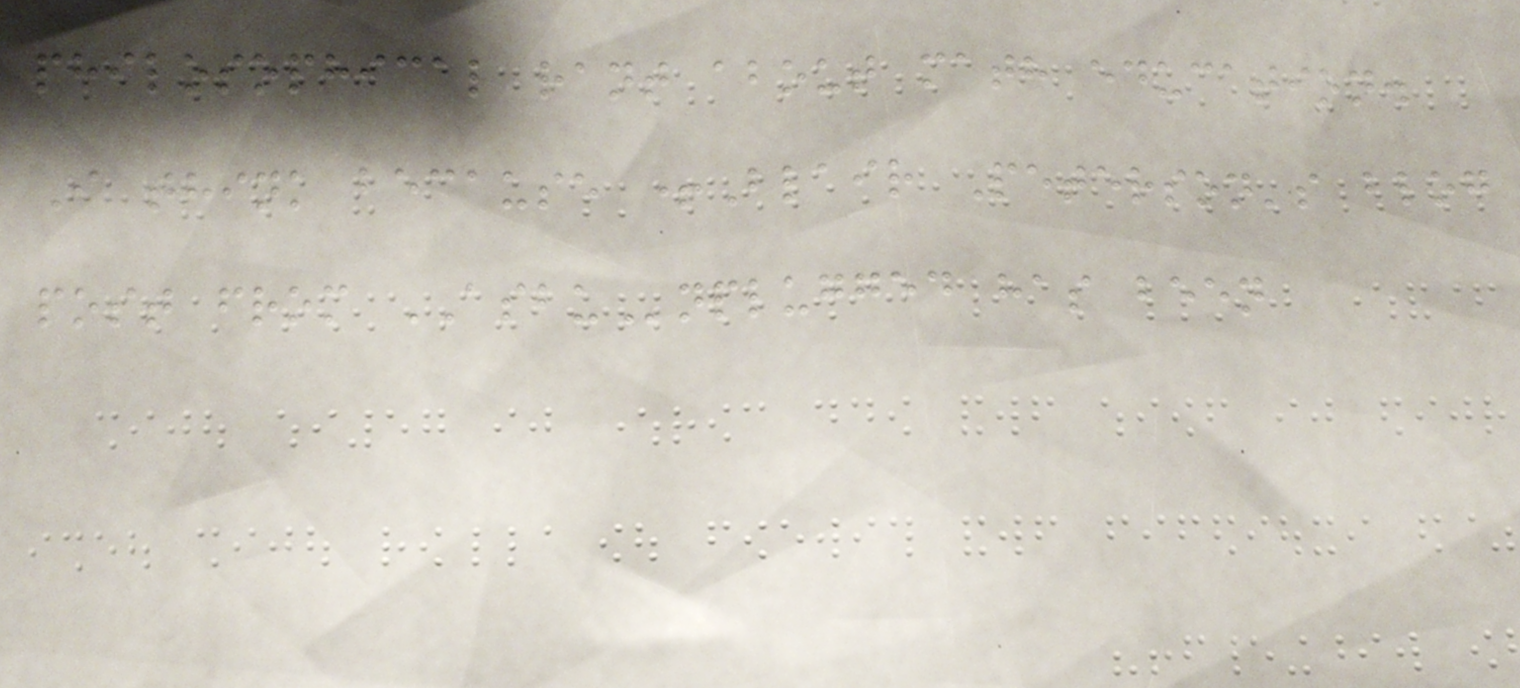philosophical rant about math education.
I think because +Blair Peterson's blog
post from ASBUnplugged has been
